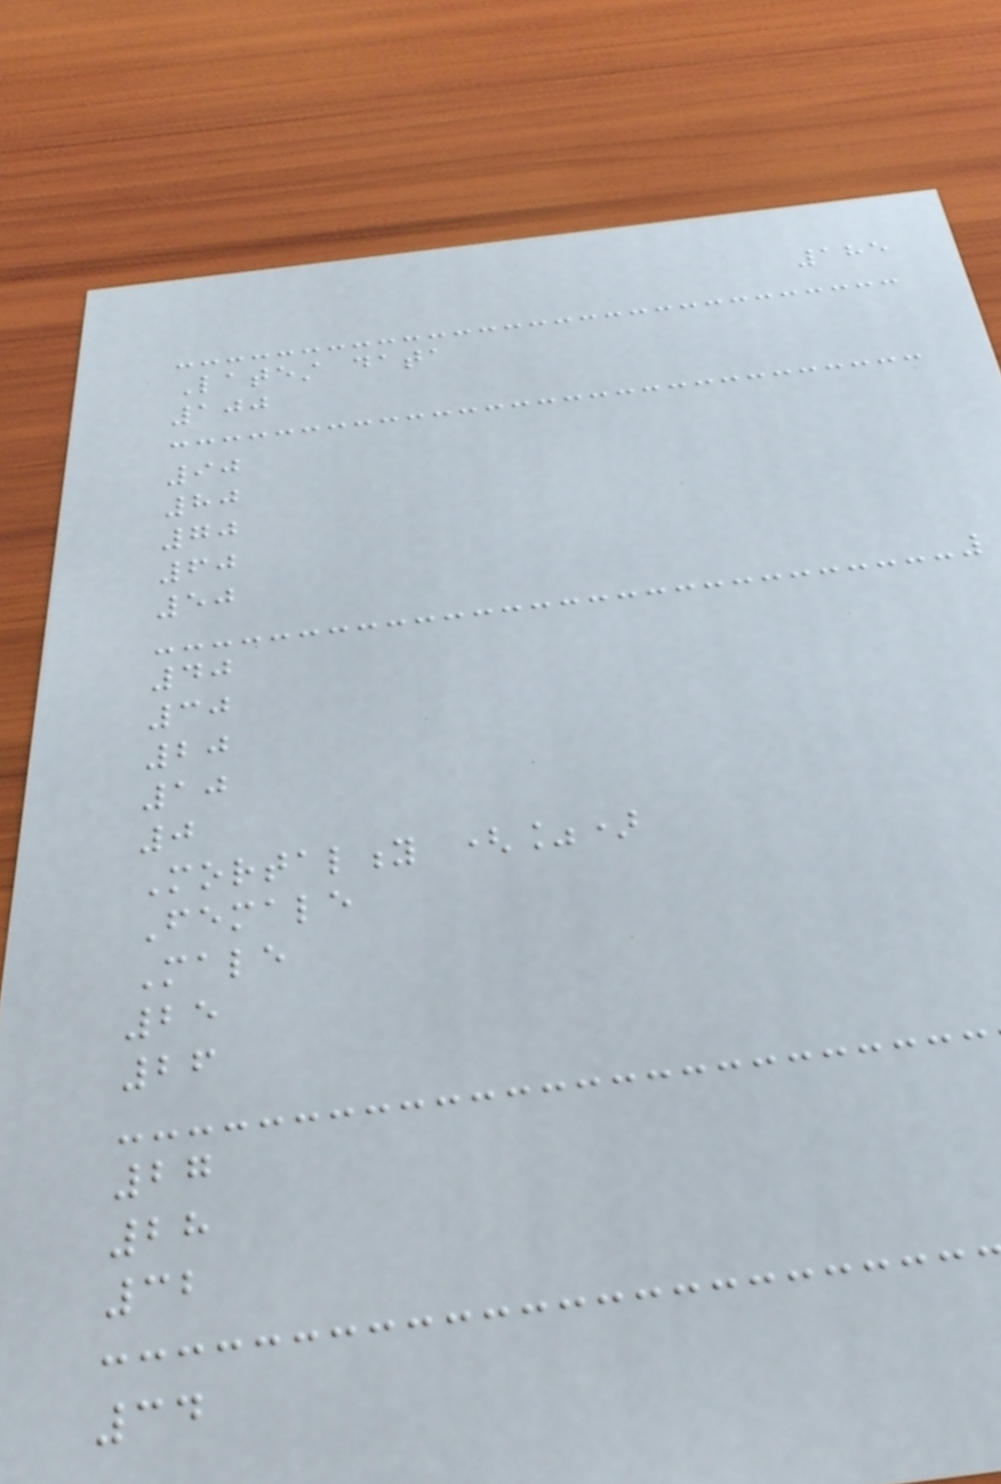185
Latest data
100
90
80
70
60
50
40
30
20
10
0
Mortality (%)
Female
Male
25
26
27
28
32
34
